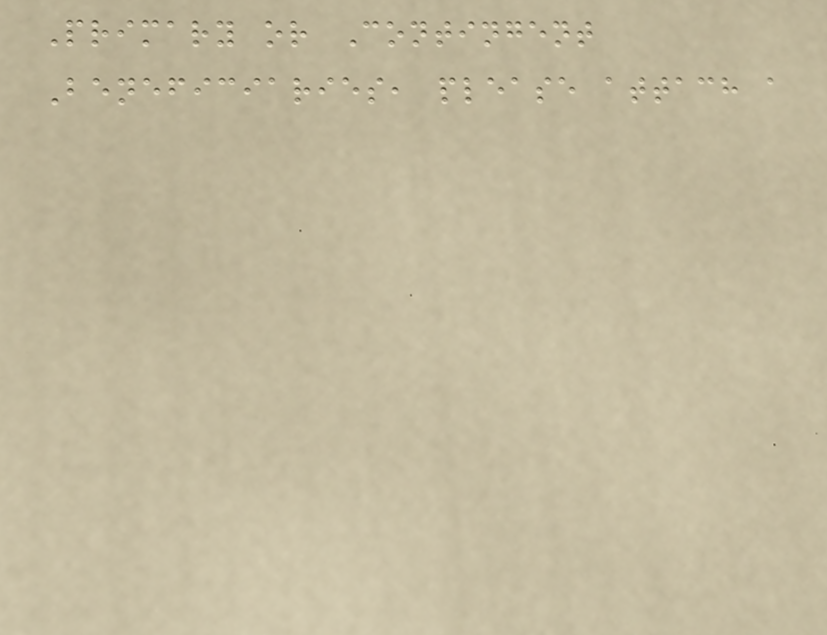Primary or Contingent
Beneficiaries, please attach a
